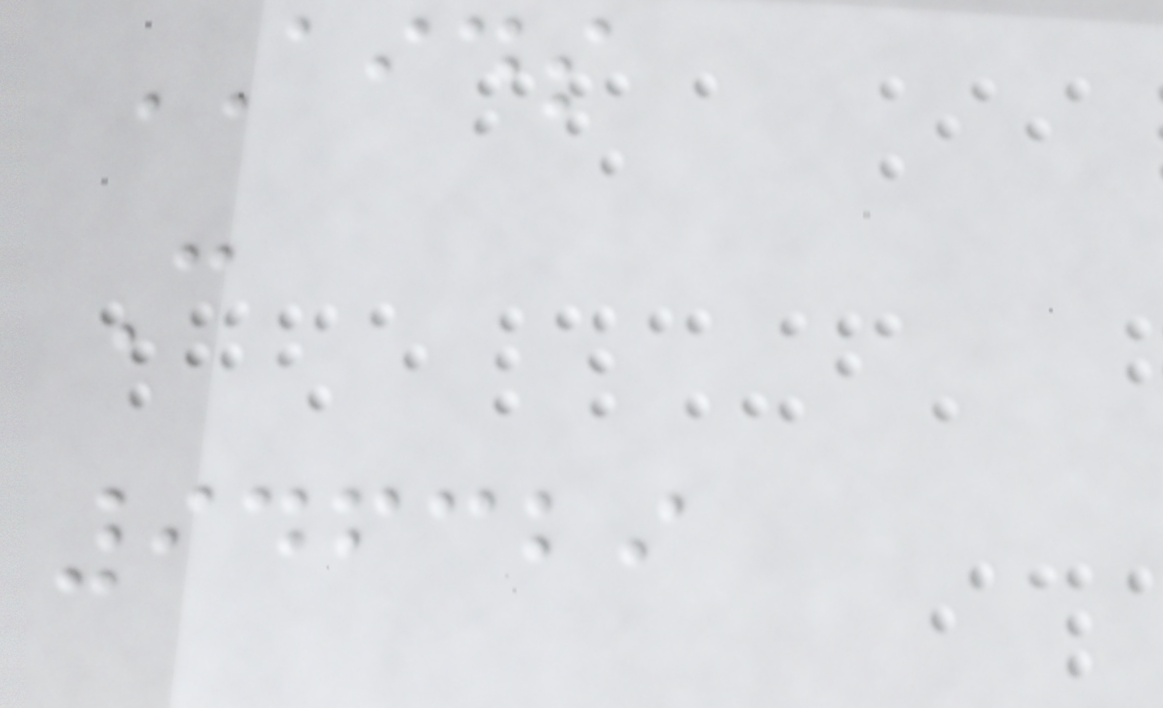AIDS
C
946329
